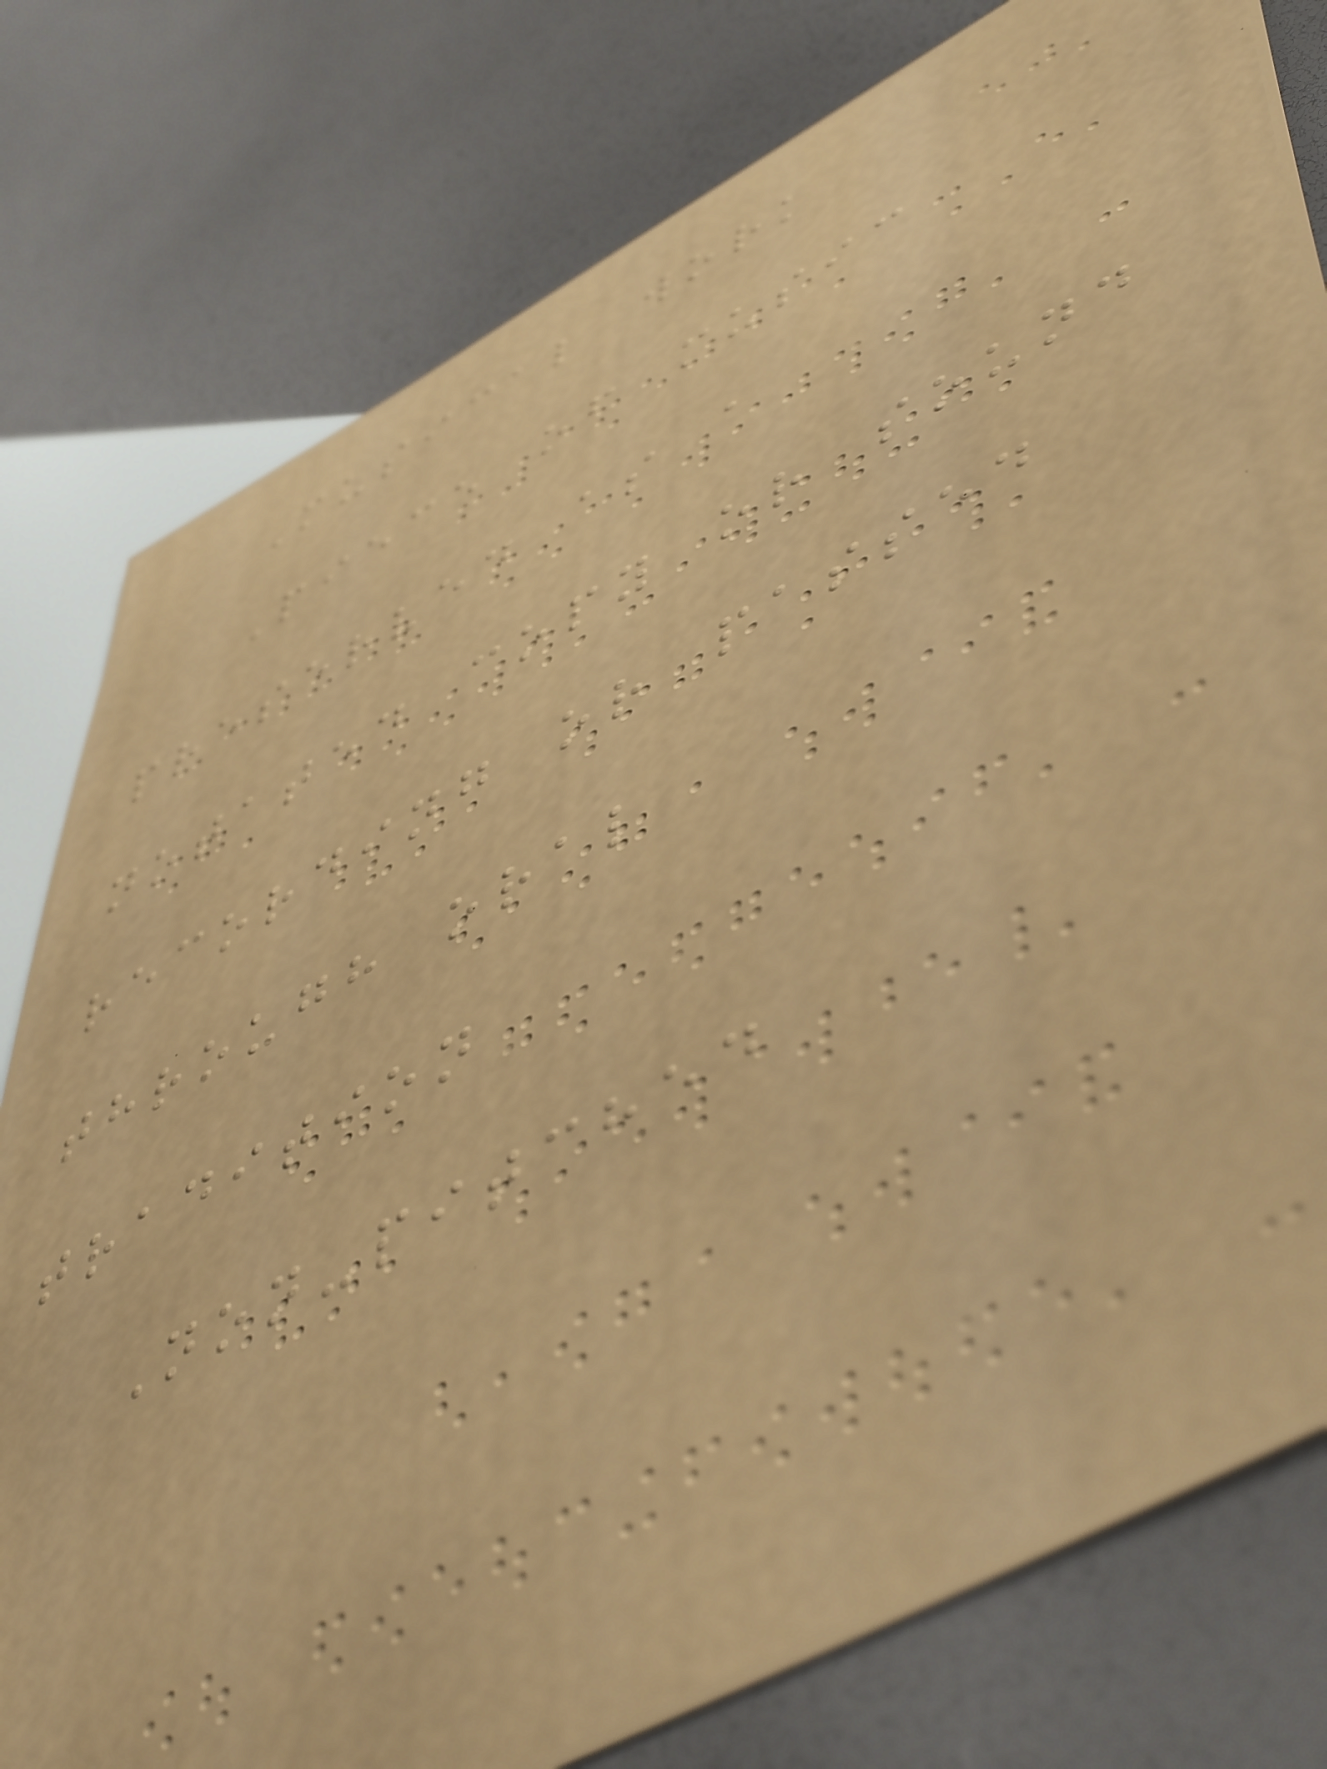Musical work
Piece of music
preserved as a
notated copy or sound
recording or passed
through oral
tradition
Non-pitched
